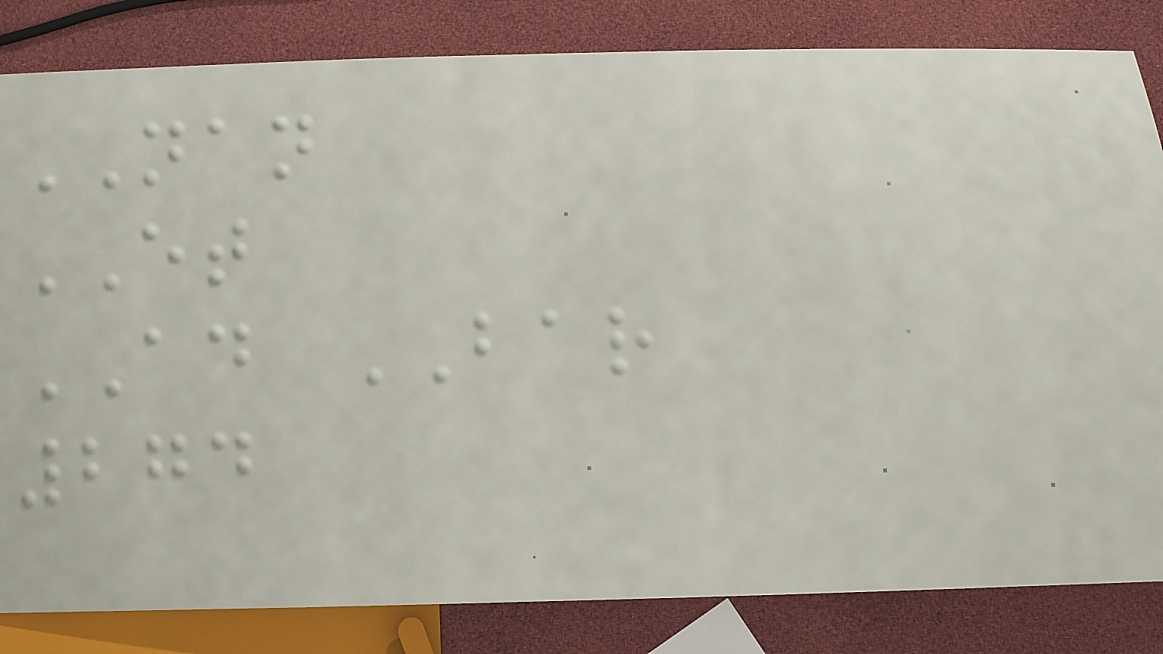NAN
ET
AD BAR
274
